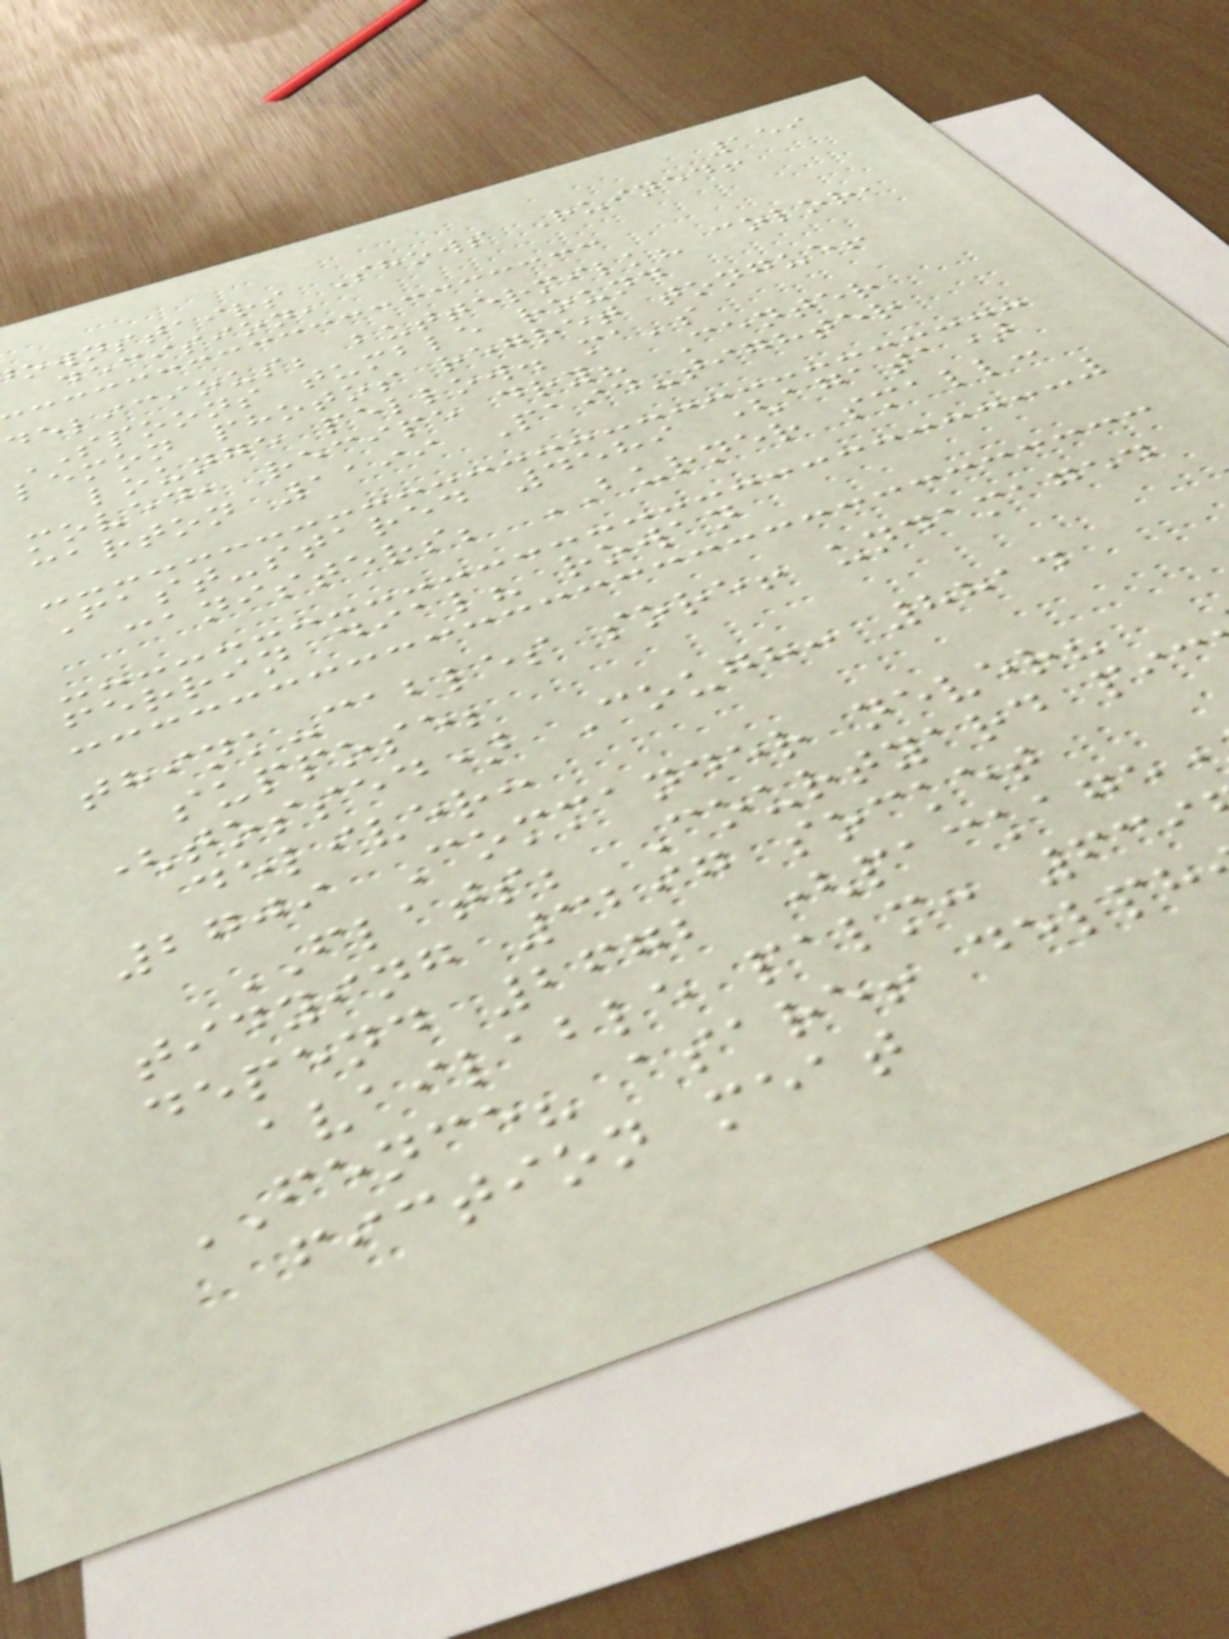159
ownstairs Shows Ruined!
decision,
delicious; buttermilk? color,
SPOONS tumble round
lemon photos regret tongue!
lounge pellow. ma's
moved, recipe dry? Center
carton 1199 Paid-tighter
Fast-stared 4589 (agata)
canisters; BURNER small:
ferrin dial? rowan
think-cables sore! undamaged
suppose;
(tossed) Cough: 8814
deliver:
2709 Commander never?
FLATS; Courtyard pic
tidying 3297 socket
depend 2672 (package
available palm: 639
FENCE? asare! delph
fiction meat
